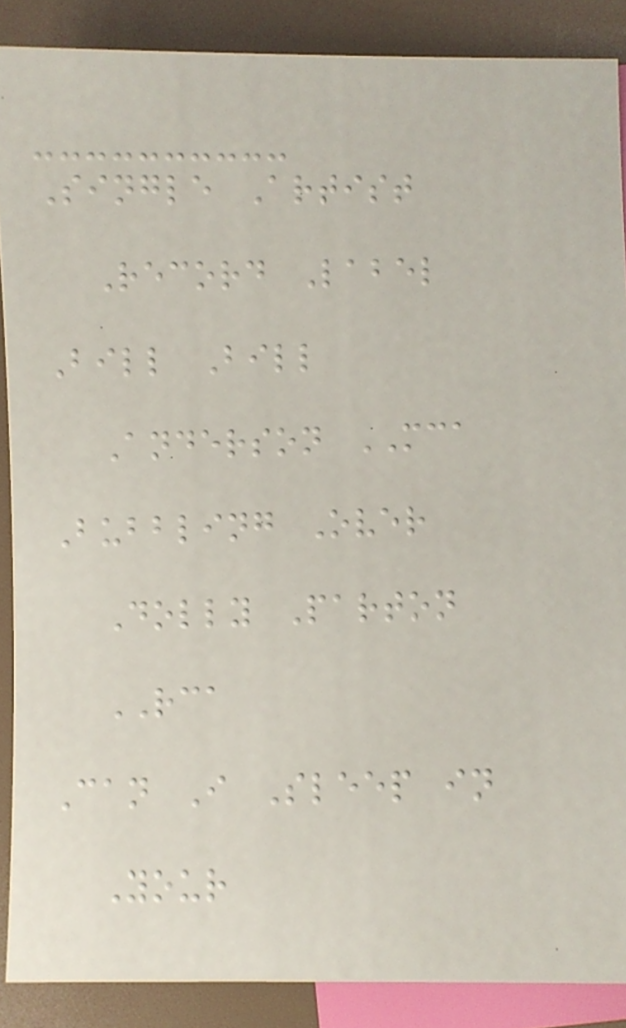Single Artist
Record Label
Bill Bill
Anderson MCA
Bubbling Over
Dolly Parton
RCA
Can I Sleep in
Your
